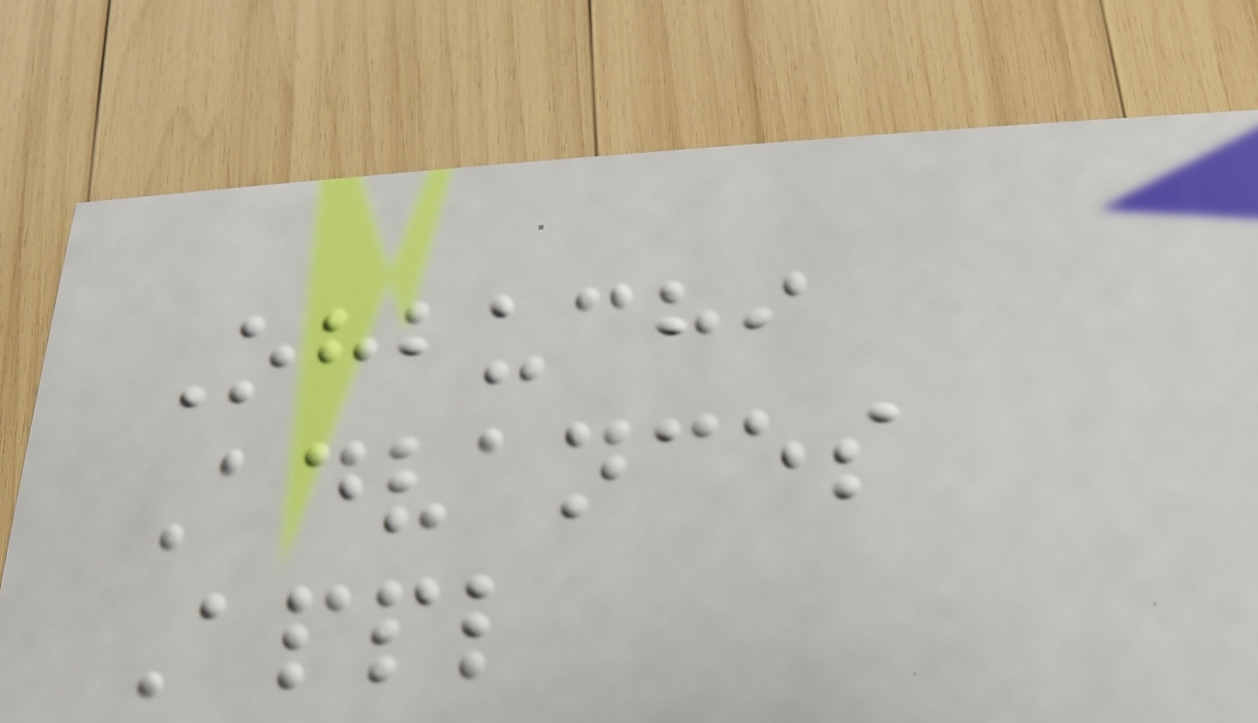Ohbuchi
Advances
Appl
